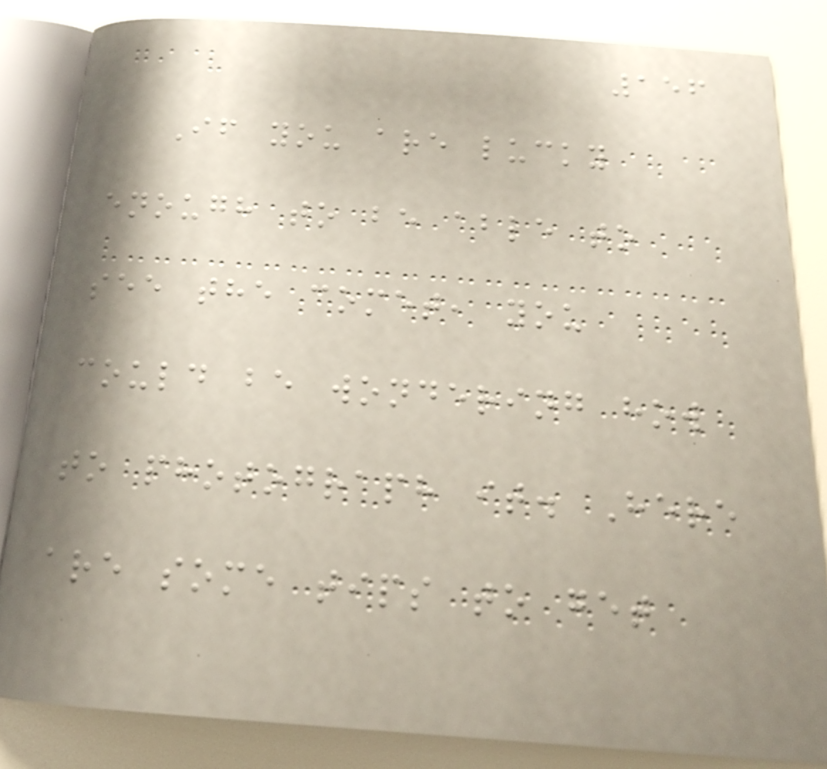156
If you are lucky
enough to be able to
see the comet, you
could be wondering how
to photograph it. Here
are some tips to get
